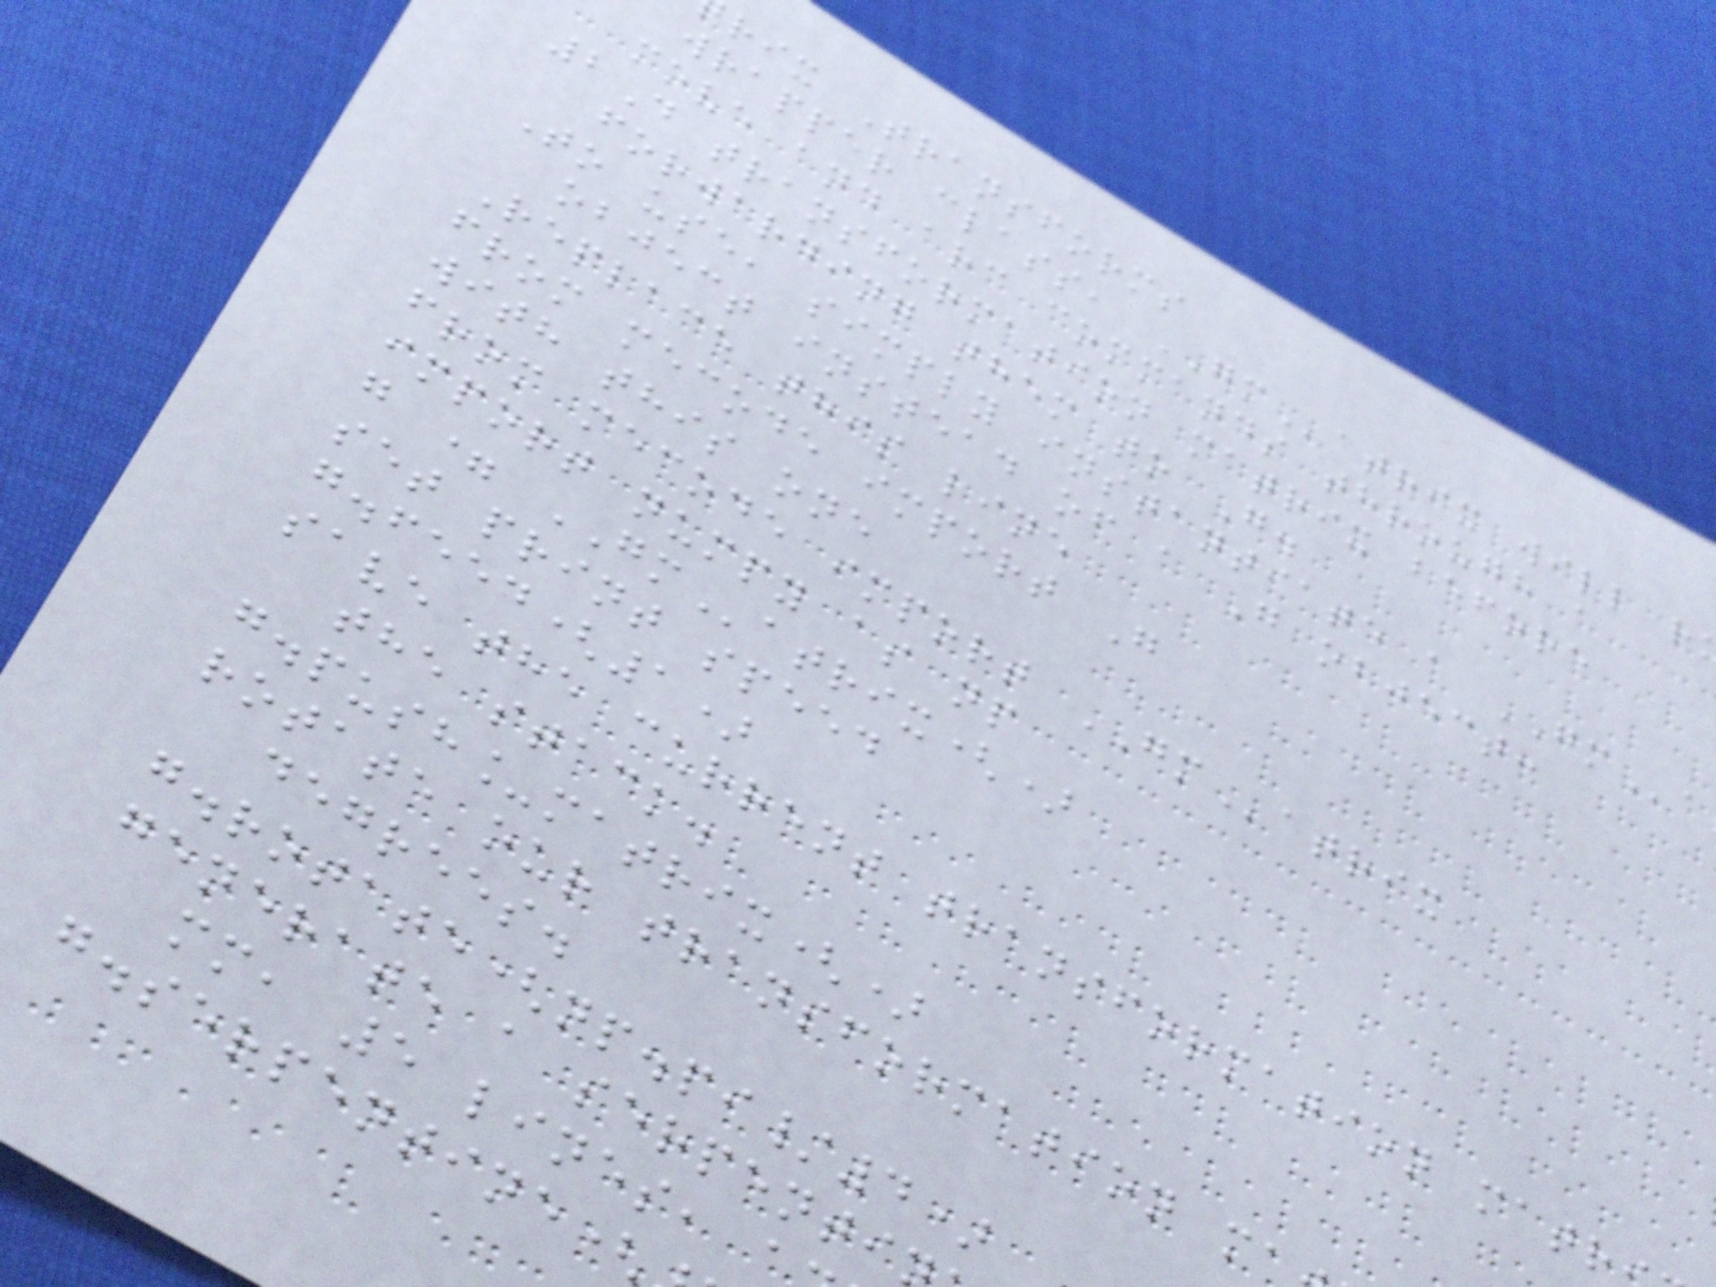rix Transforms
wrapper class, GMatrix will r
move and arc commands through a
2D transformation matrix before
forwarding them to G.
To use, simply instantiate a GMa
object instead of a G object:
Replace this line
from mecode import G
with this one
from mecode import GMatrix
import numpy as np
g = GMatrix()
set print speed
g.feed(1)
save the current transformation matr
the stack.
g.push_matrix()
rotate our transformation m
degrees.
g.rotate(np.pi/4)
generate a serpenti
mm, 5 lines,
g.serpentine(
